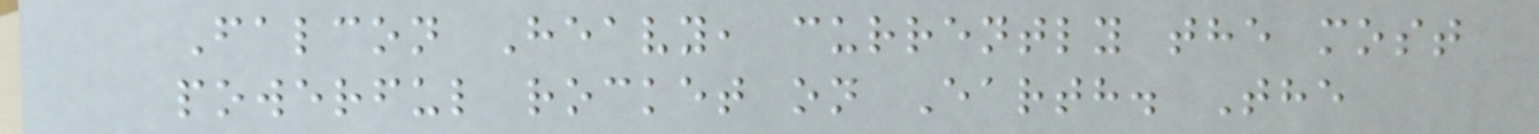Falcon Heavy, currently the most
powerful rocket on Earth. The
